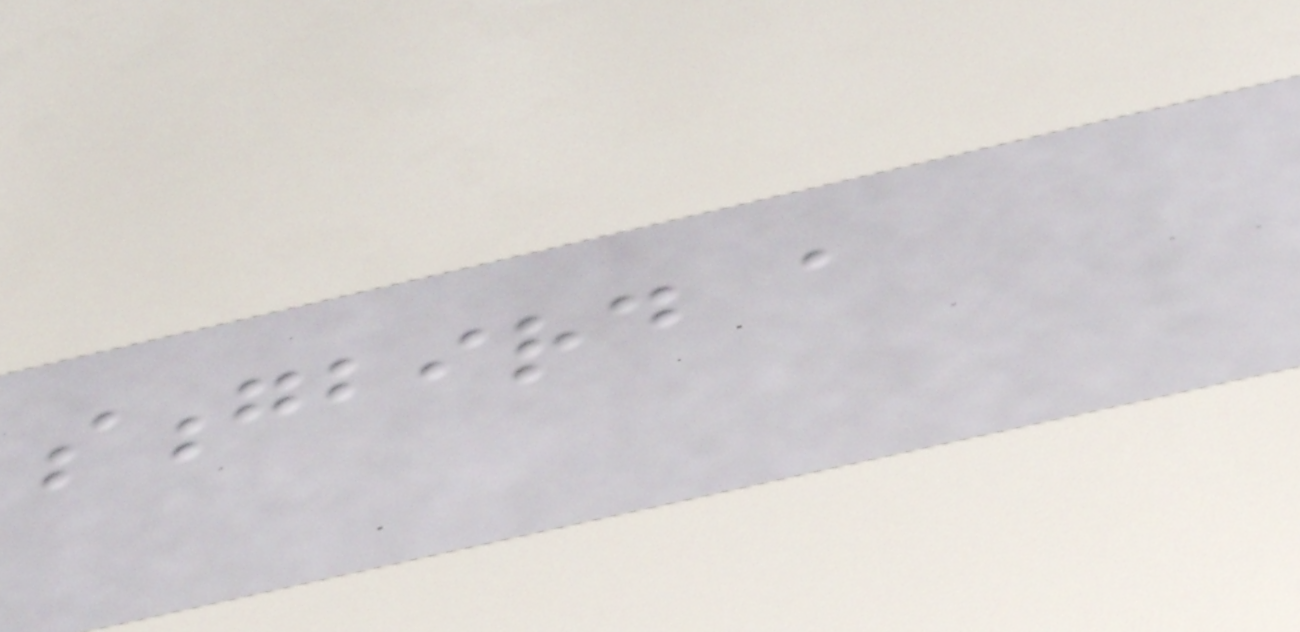songbird a
